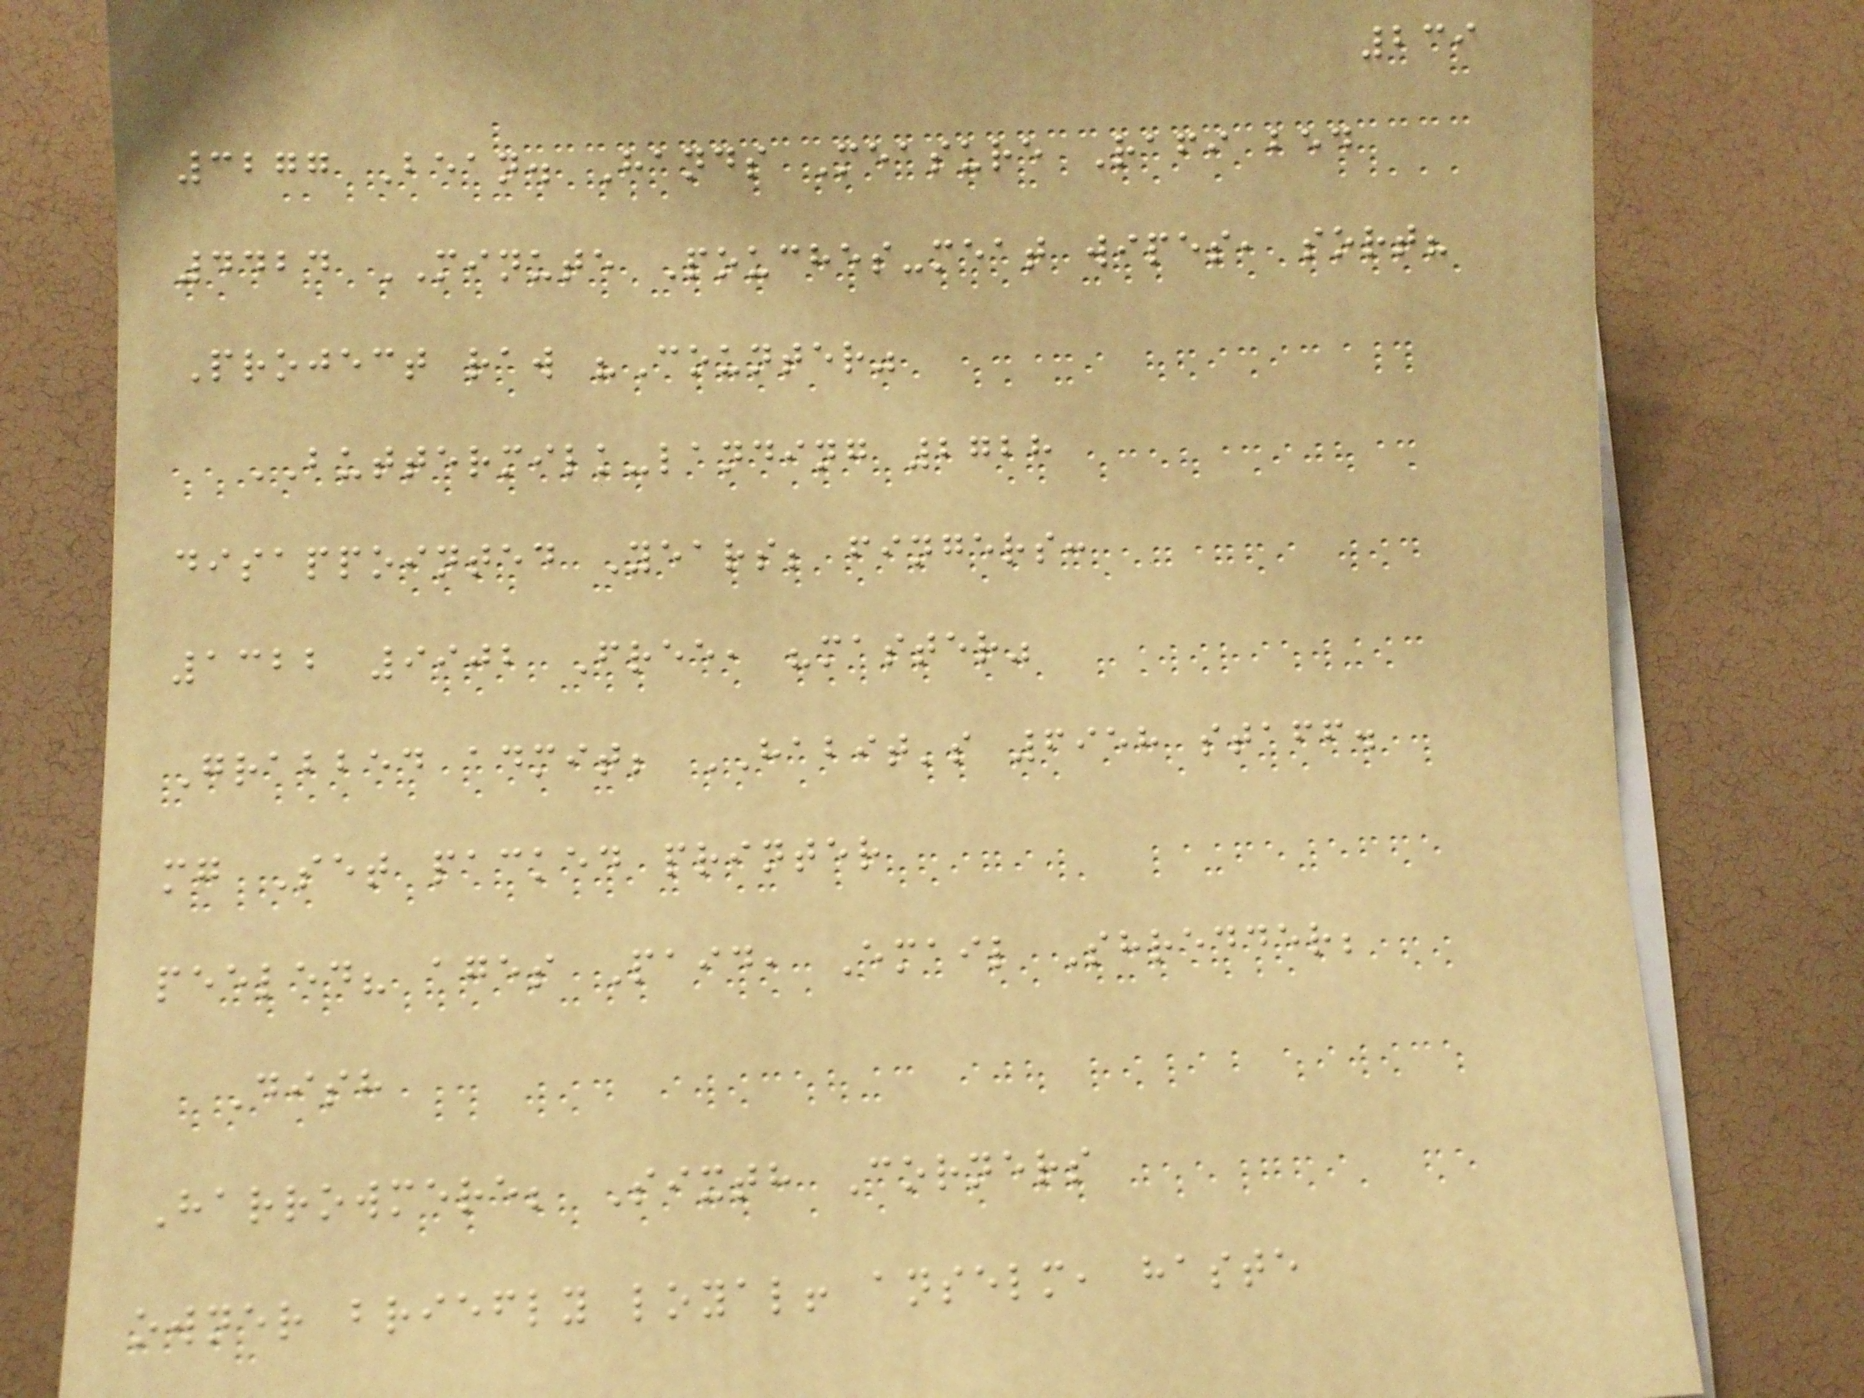239
3277 Bean. Hands Measure Rafi bed
4424 MINUTE Pouches-meat wipes, sort?
Project raw "Counter"
BUTTERMILK-landing 2728
disappointed Years; fingers:
1322 9902 Free, "master"
Grabbed admit; HABIT's 6958 staff.
mg Set packed printer
peeled? ages Paid, Email Shredder;
Dish
Harrowmere; Sixth Corners
owner briefly loyal! anselm, haste
